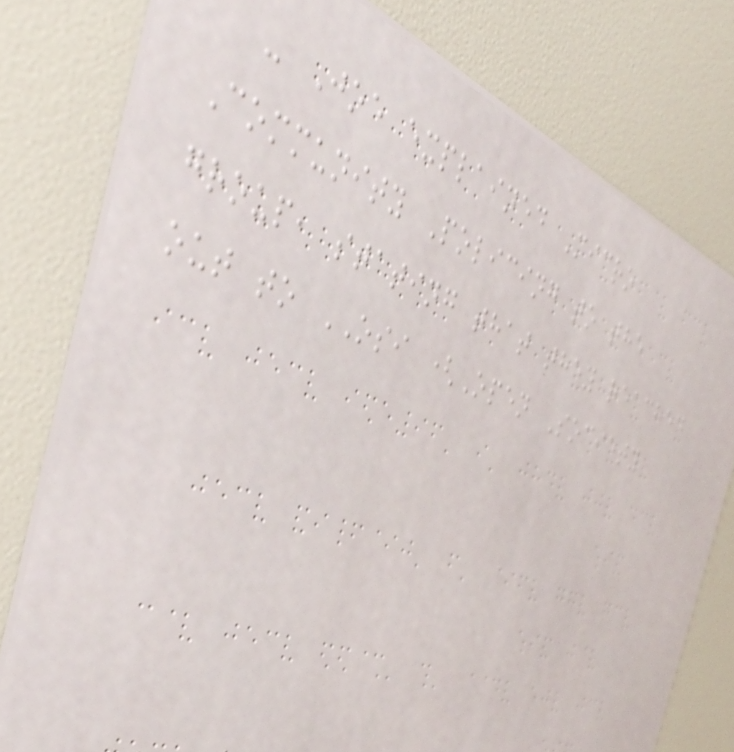- Joe explained Micro
Community Policing to the
group, stating that they reached
out to OSI (Open Society
